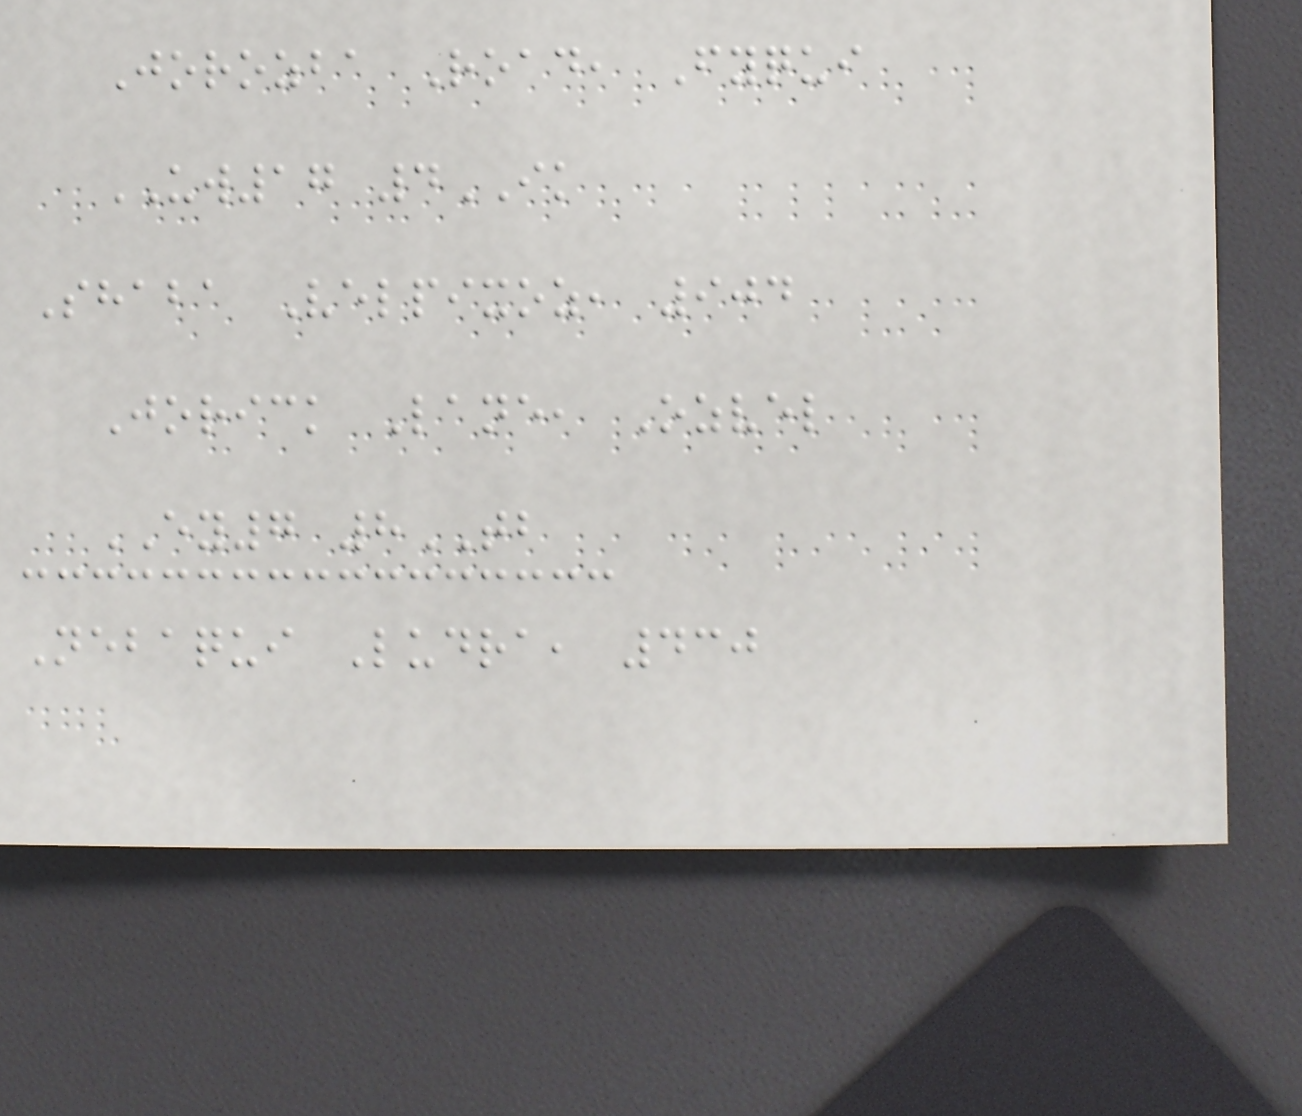Jorozba Road, Fyqui
UW17 4IK
Shaba Velpixoz, 904
Jorick Lane, Ozvel
EY7 8TB
Nebaqui Ludra, 430
